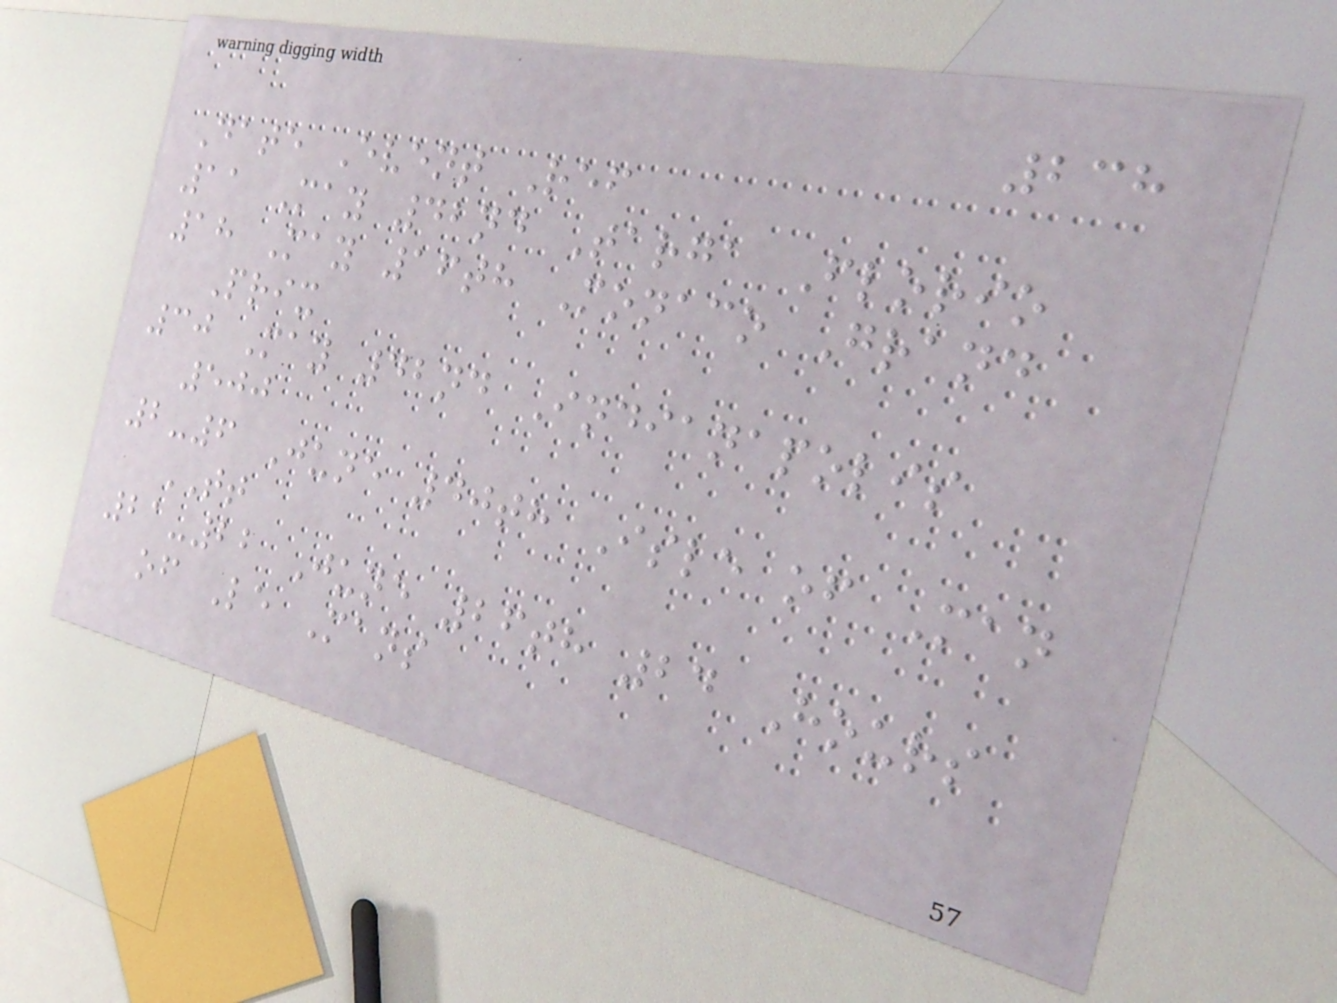238
Date Event Ref
11 May 42nd Targa Florio
18 May 16th Monaco Grand
Prix
30 May 42nd Indianapolis
500
2-6 June 40th Isle of Man
TT
21-22 June 26th 24 Hours
of Le Mans
